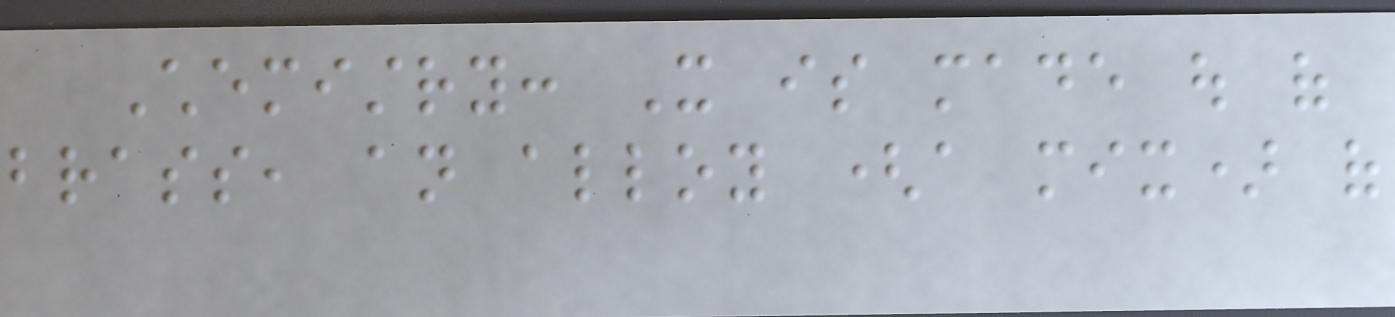Chemistry: It is made out of
brass, an alloy (a mix) of
